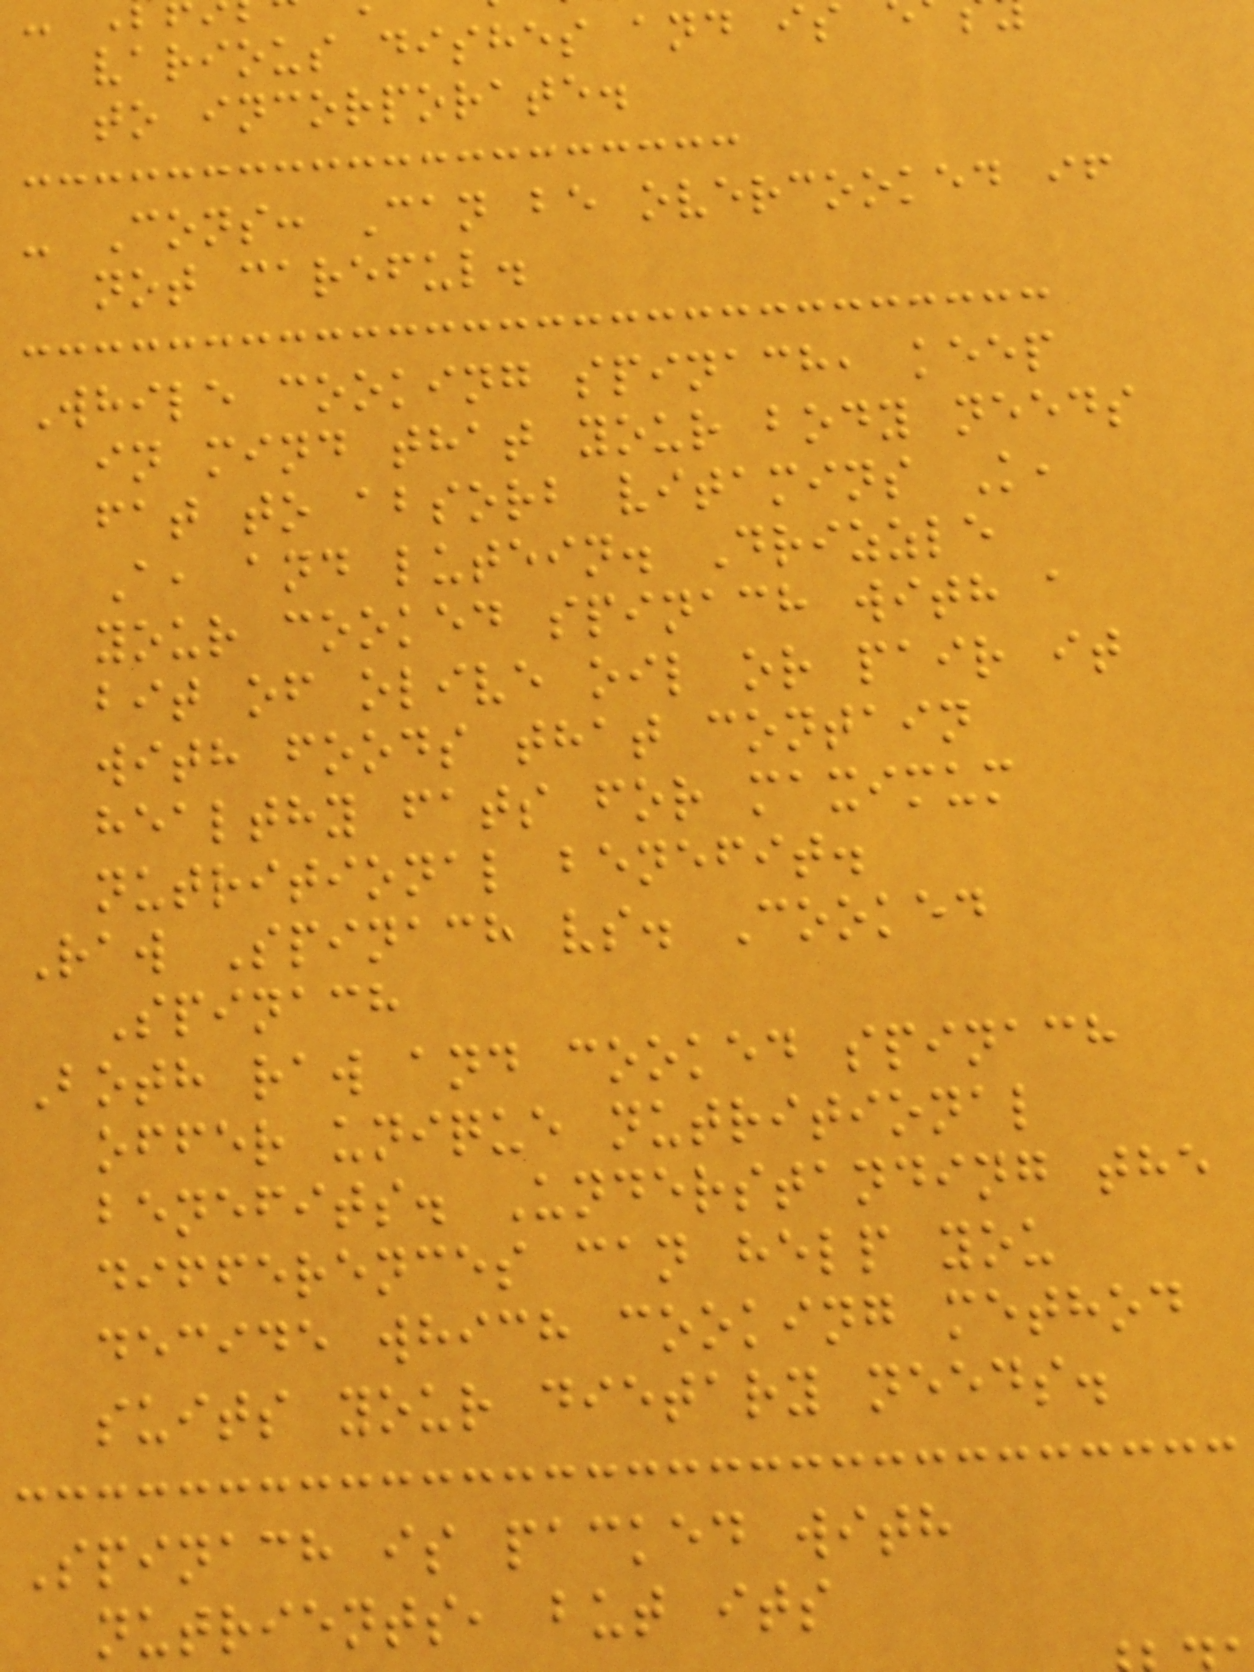various dishes and is
to incorporate.
- Cons: Can be overcooked if
not careful.
While cooking spinach, keep
in mind that your body needs
fat to absorb vitamins K,
A, and lutein. Drizzle
your cooked spinach with a
bit of olive oil or pair it
with foods that contain
healthy fats for maximum
nutritional benefit.
Raw Spinach vs. Cooked
Spinach
Both raw and cooked spinach
offer unique nutritional
benefits. Understanding the
differences can help you
decide which cooking method
suits your dietary needs.
Spinach is packed with
nutrients, but its
